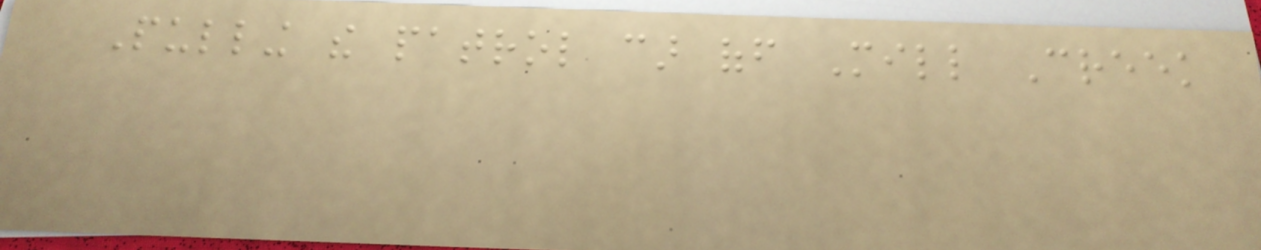Pulling the patrol car off Mill Creek
